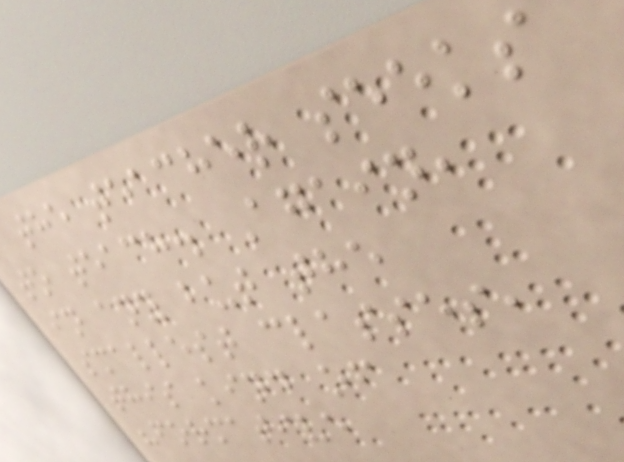the teacher seeks
to teach. Again,
in any but the
smallest classes,
this kind of
"formative
